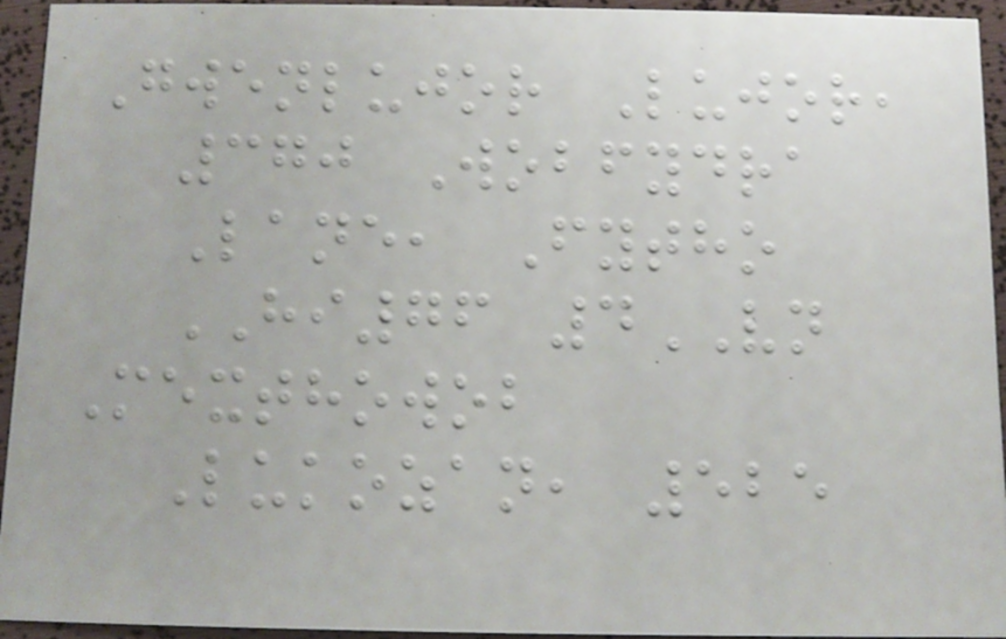Gwenlujor Lujor,
370 Wobfydra
Lane, Fytho
HI76 4VN
Mexthowob
Lukozan, 525
